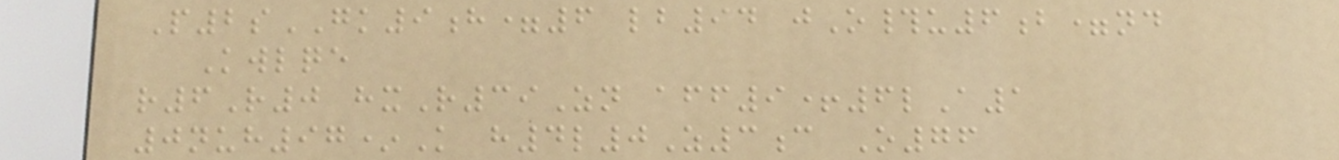P2sGK9h=6 lb94 jO#u6b=nd
Kwlqe
r6R0 hxR39Zn aff9+6lA1
0nuh97*K h4l0Z3c O76
